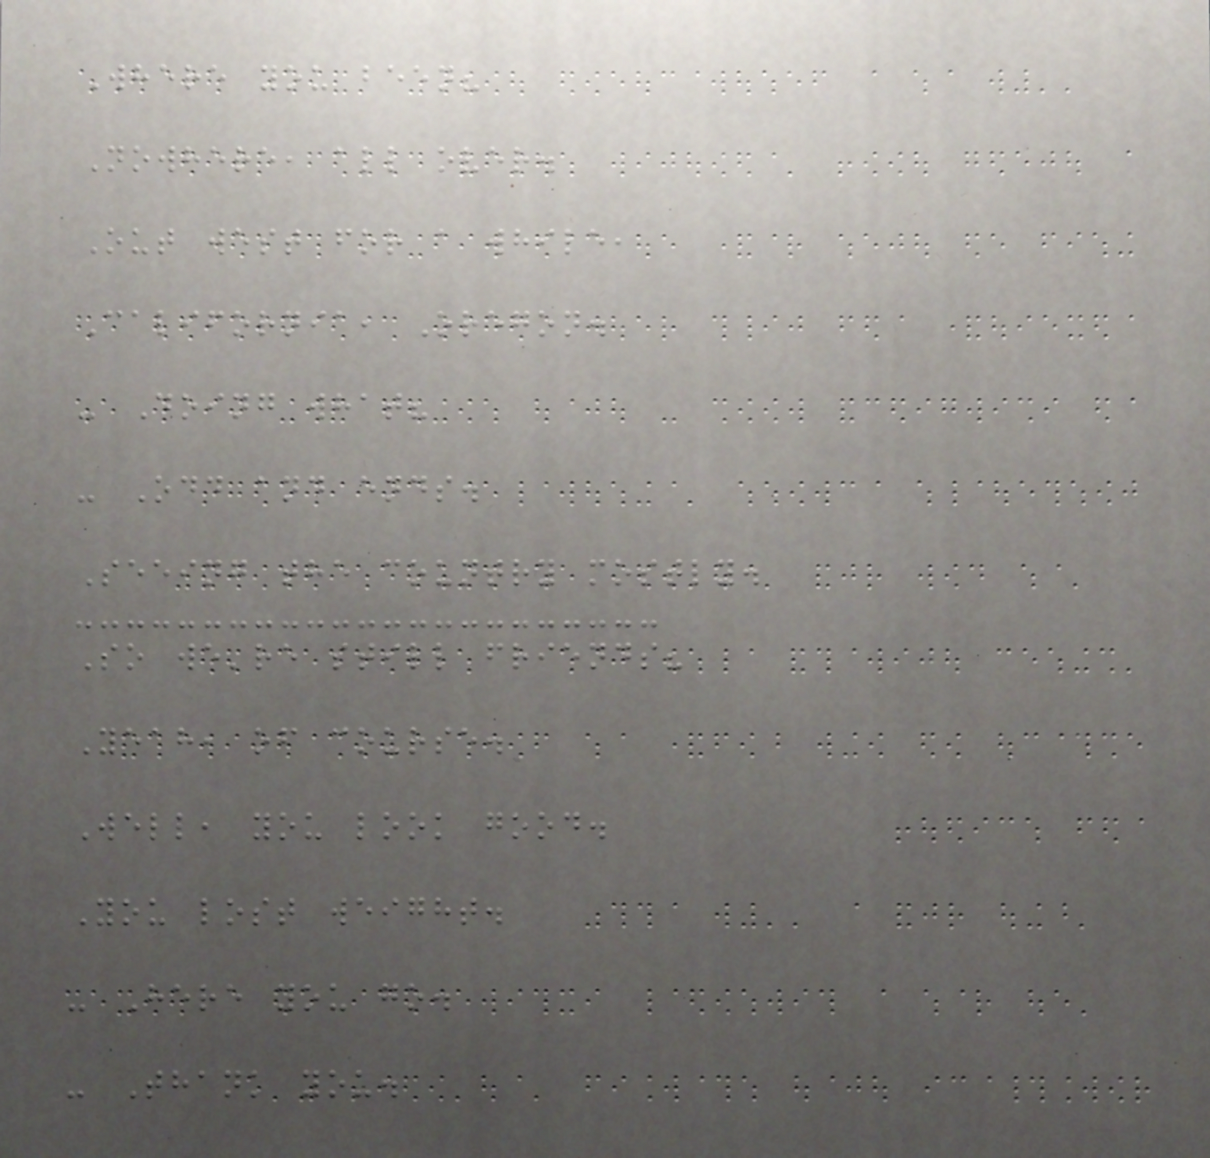Where you been?
Nowhere, all over.
Out west for a while,
California, Oregon.
- Doing what?
- Odd and ends.
Seeing the country mostly.
So we're still friends?
Yeah, of course.
Well, you look good.
You lost weight.
- Here you go.
- Thank you.
